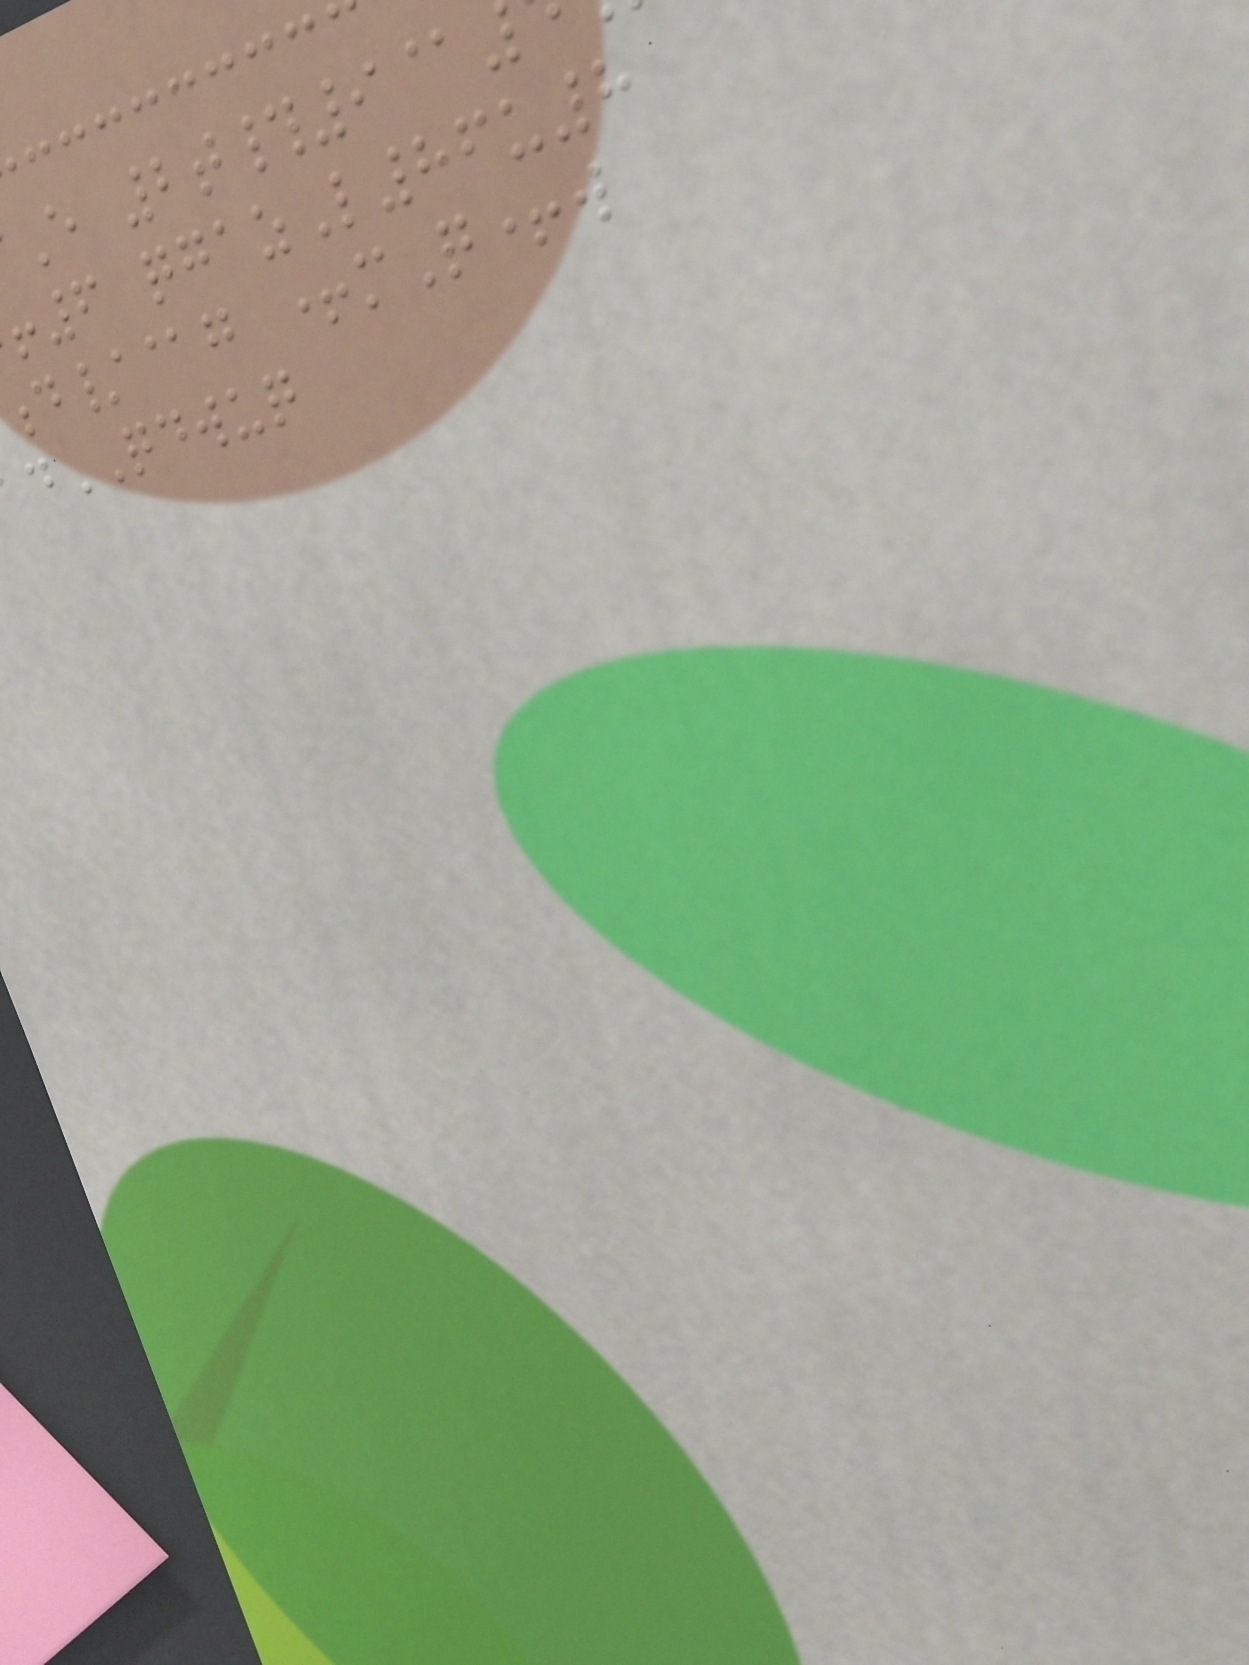E 2t#9@
6 qgazL86u8
d/@g +mQ+w
QDWUQ
